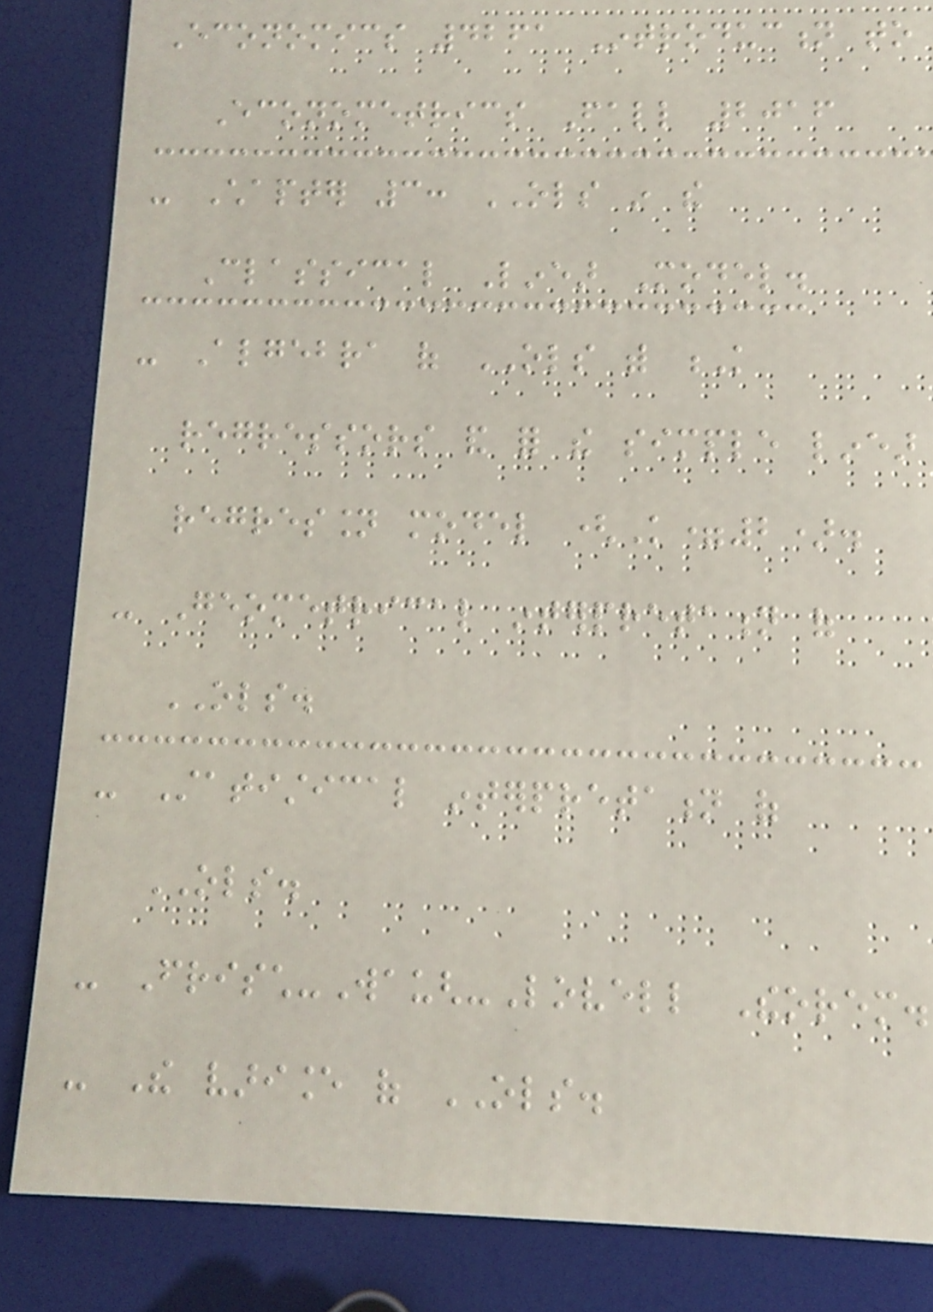Economics 4261 Introduction to
Econometrics Fall 2016
- Chapter 3: OLS in the
Classical Linear Model.
- Algebra of OLS with K
regressors and for the simple linear
regression model (K=2).
- Geometrical interpretation of
OLS.
- Statistical interpretation of
OLS.
- Frisch-Waugh-Lovell Theorem.
- The variance of OLS.
